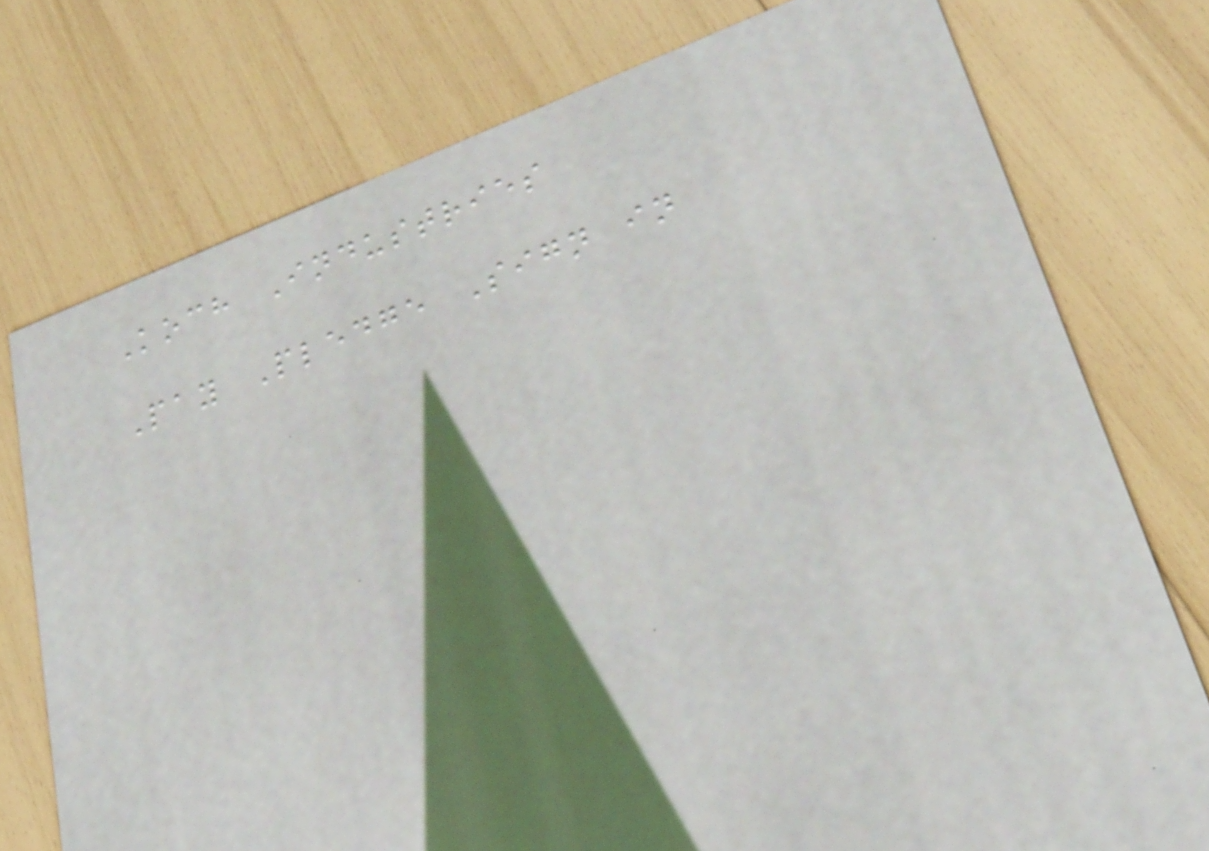Koch Industries
Pay Pledge Sign in
